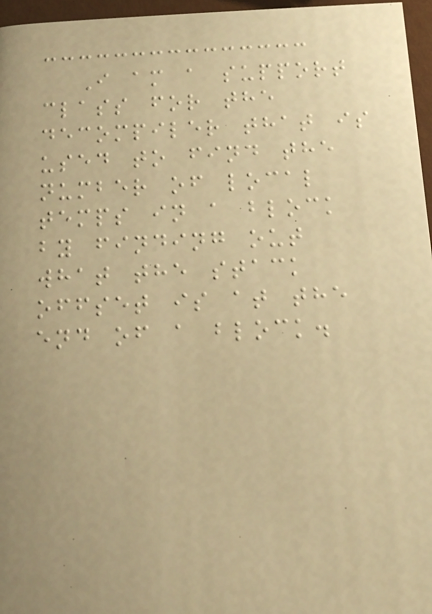I am a support
class for the
decompiler that is
used to find the
number of local
temps in a block
by finding out
what the stack
offset is at the
end of a block.
